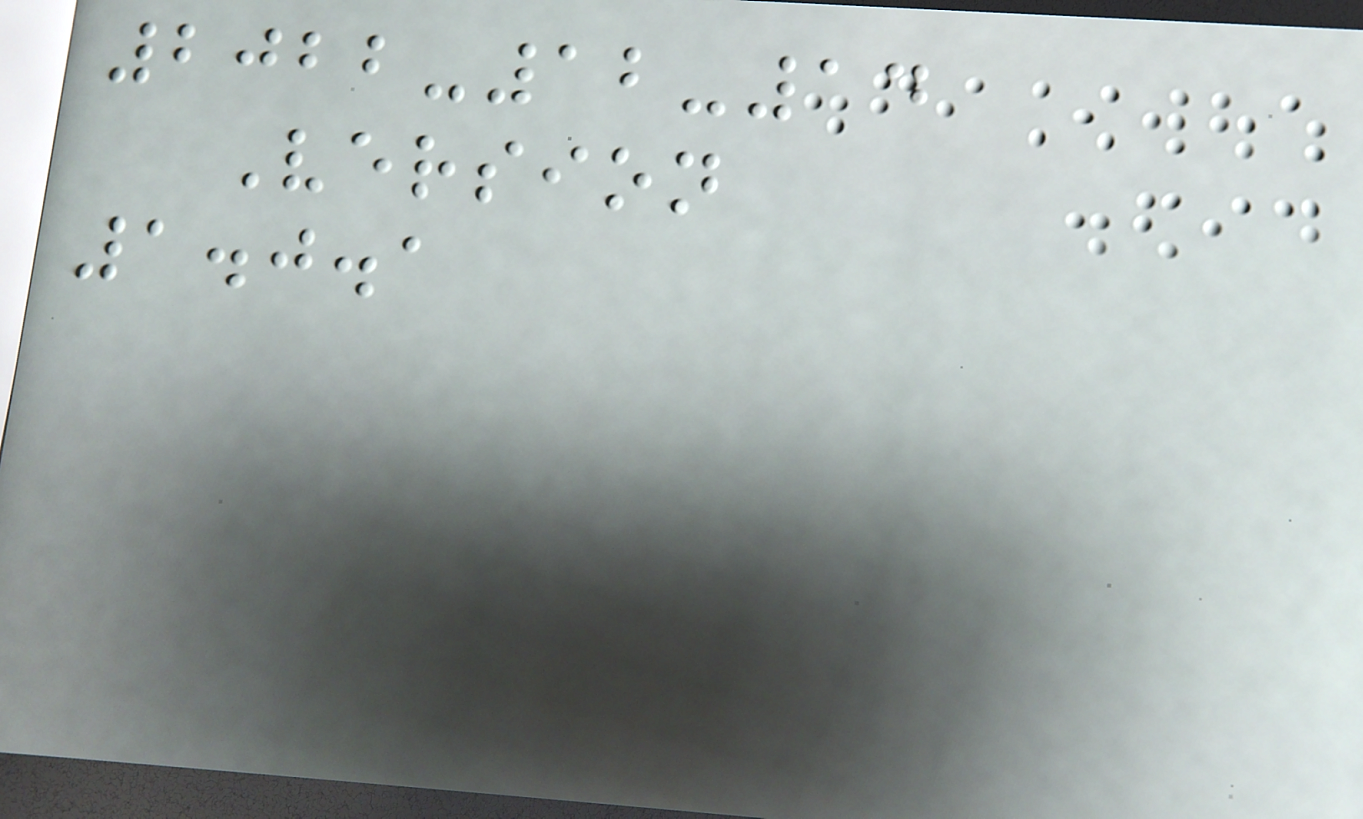2022-12-14
Version
1.0.1
